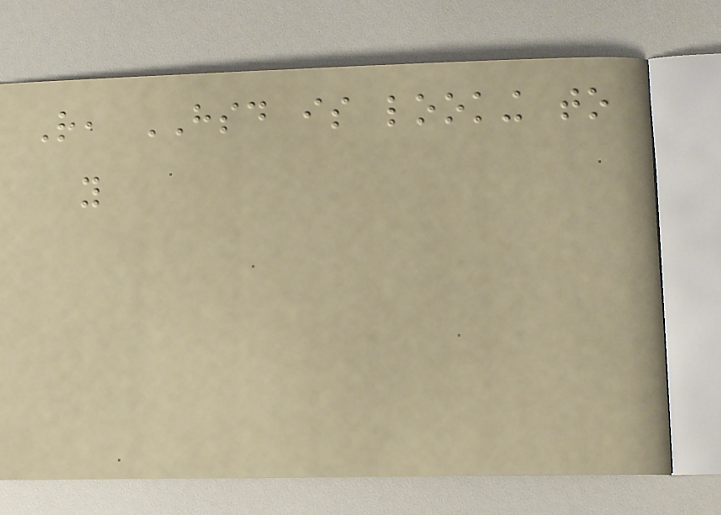Rather, HSD is looking to
you
